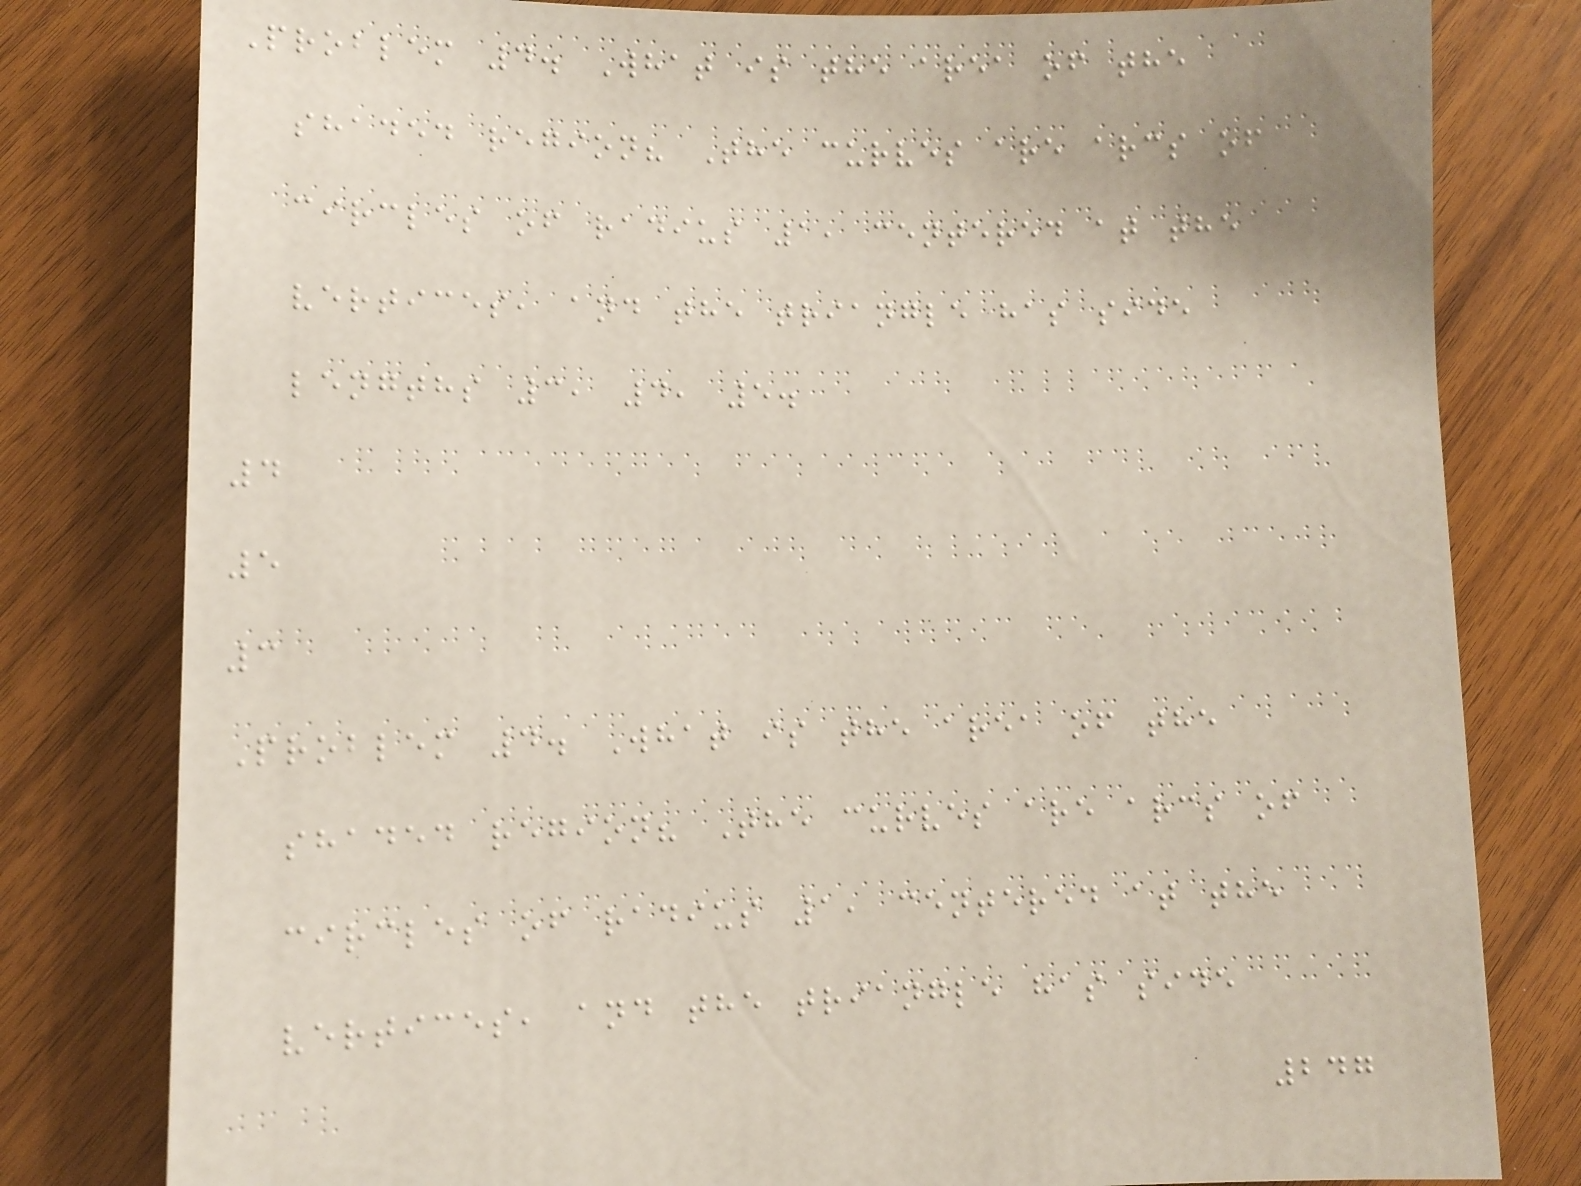Problem 4. What is the area of the
shaded region? The curves are arcs of
circles of radius 1, centered at the
vertices, and the triangle has side
lengths 3, 4, 5.
4
5
3
Problem 4. What is the area of the
shaded region? The curves are arcs of
circles of radius 1, centered at the
vertices, and the triangle has side
247
